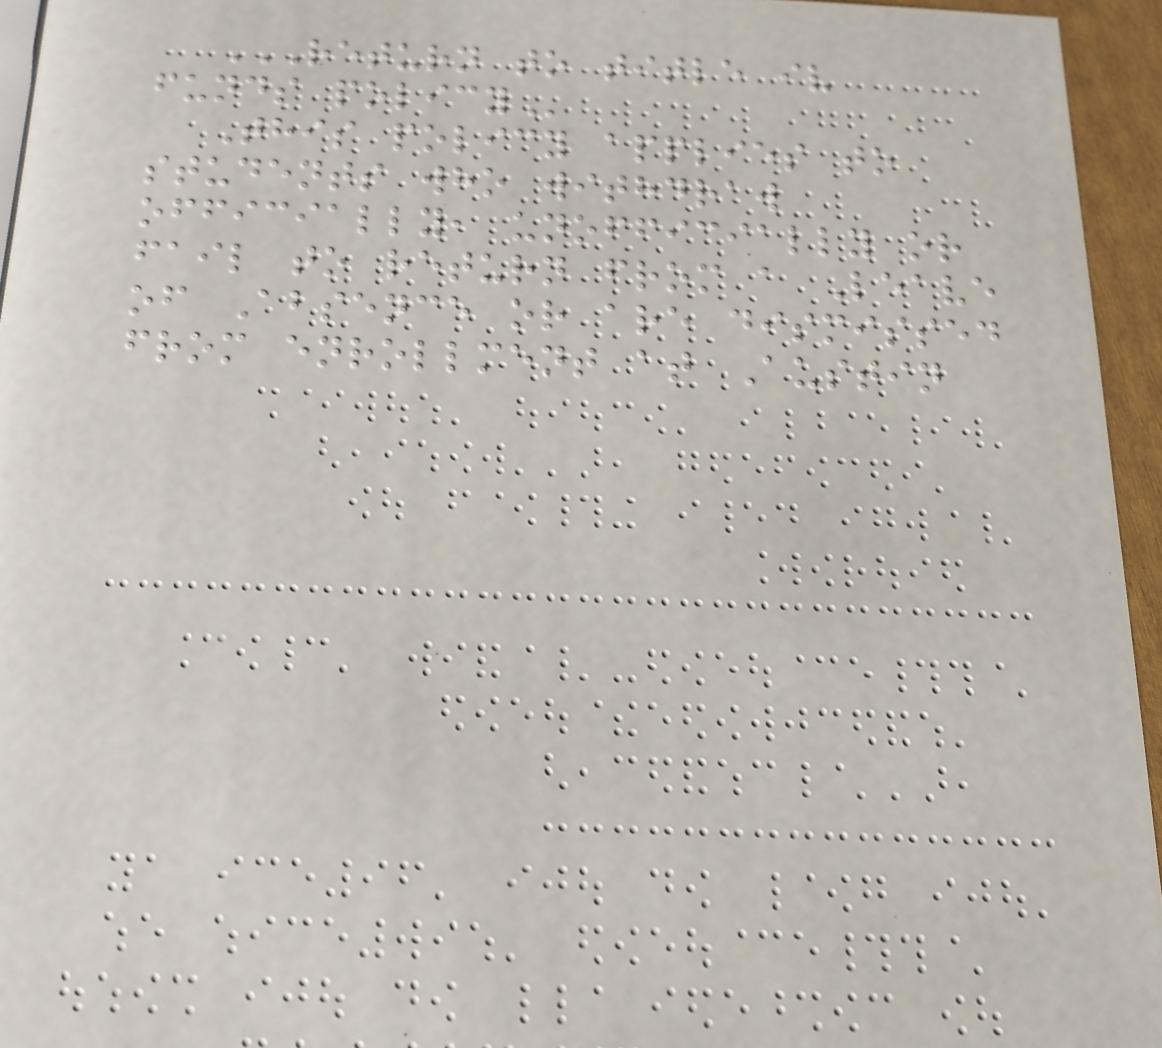RETURN TO TITLE IV
FUNDS POLICY
This policy applies to
students who withdraw
officially, unofficially or
fail to return from a Leave
of Absence or are dismissed
from enrollment at Austin
